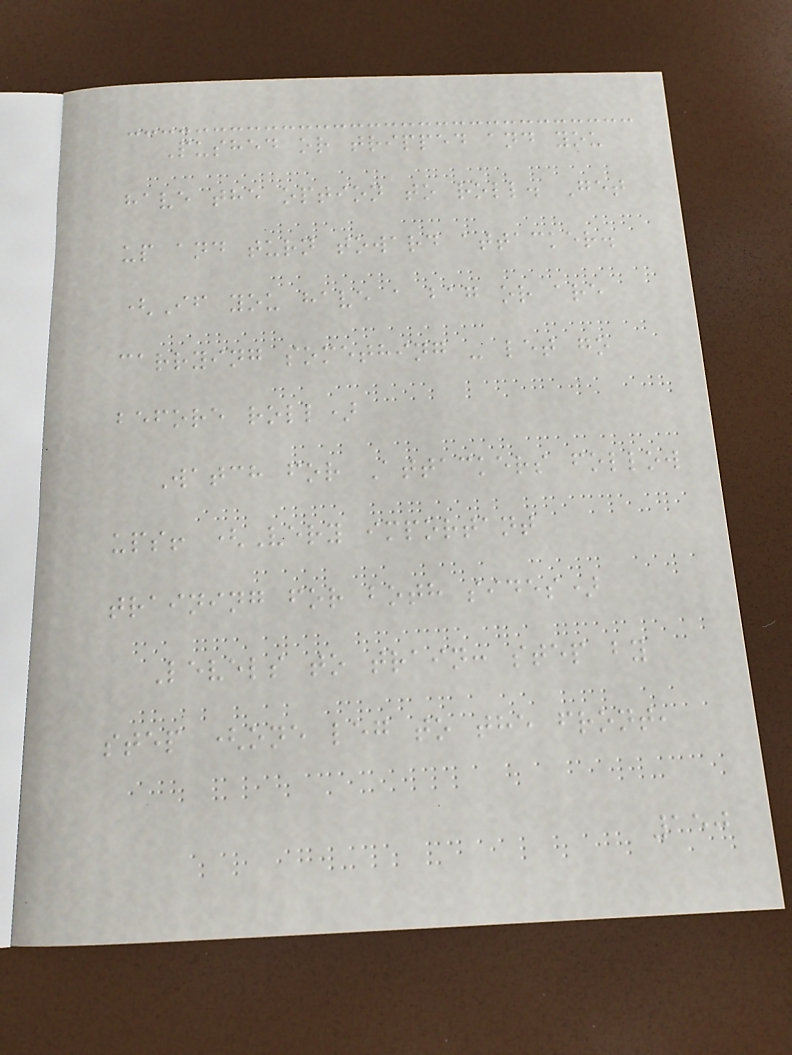Pushed or tripped and you
have the option to roll. Get
up and turn toward attacker.
(If you have a bag or are
carrying something - let go
before roll)
Watch for Attackers follow
ups! (Very important
training for both sides)
Levels to train: step by
step (one leg to the front,
150
